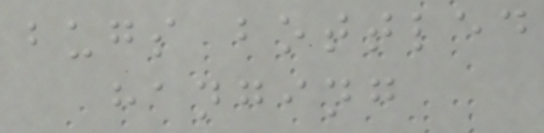bugs bottled
hanging
